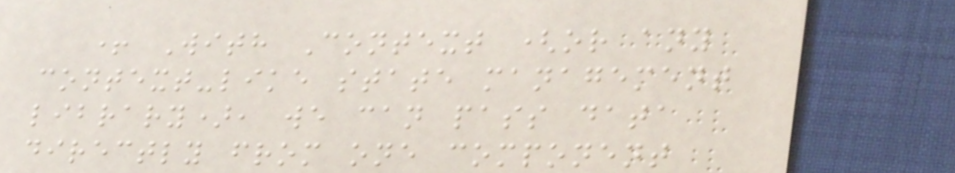+ With Context (or any
context-like state management
library), we can pass data
directly from one component
